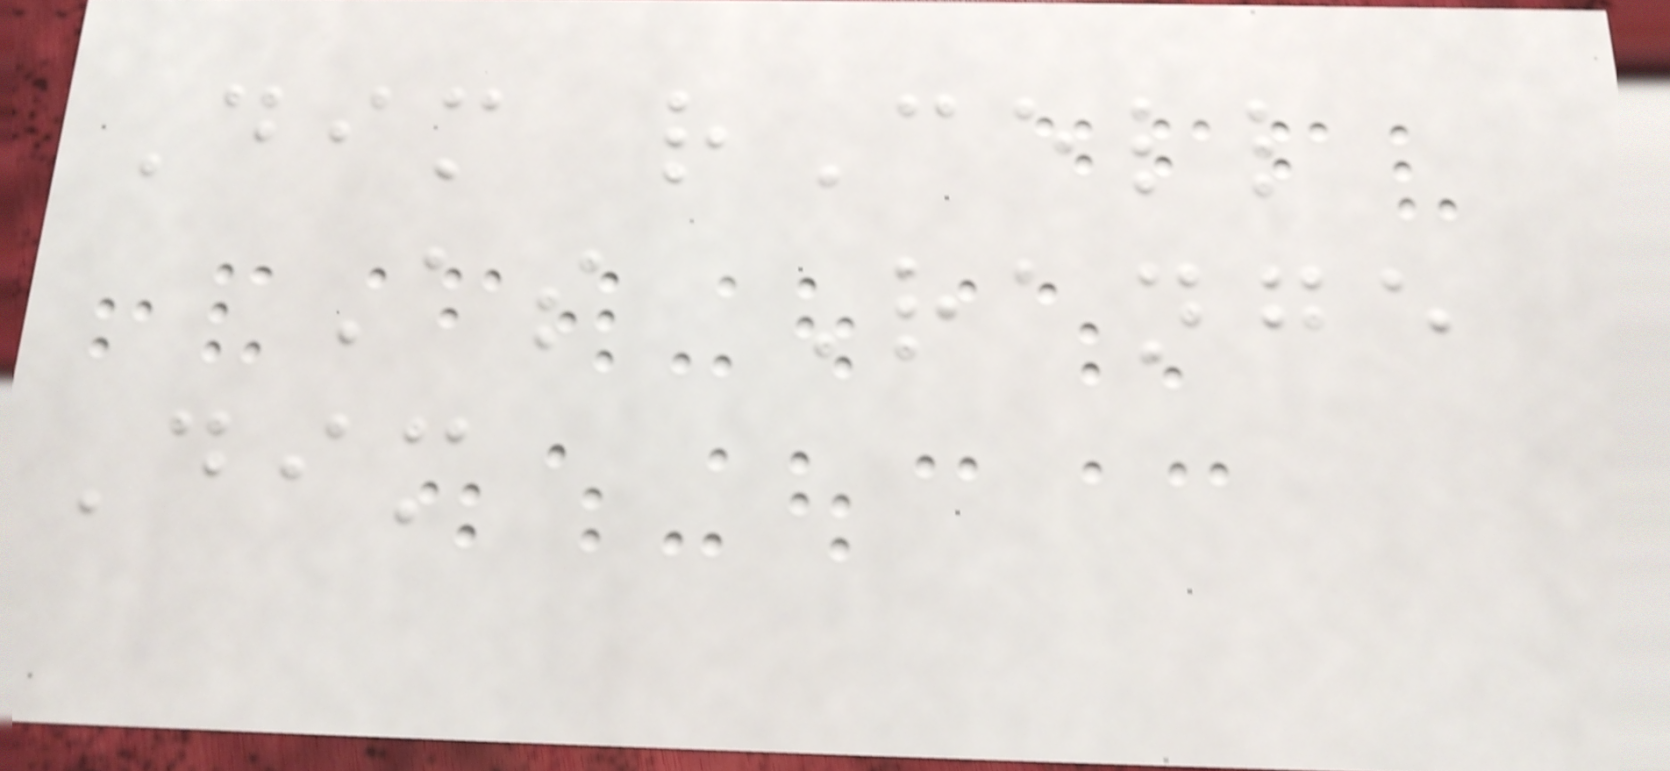Dim rCell
As Range
Dim
